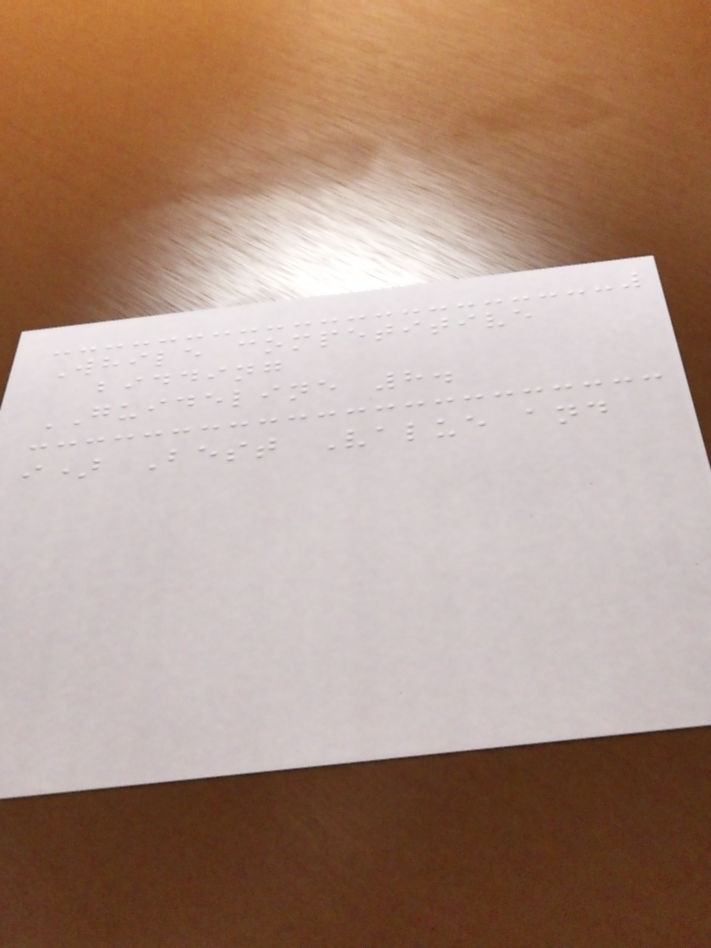While competitive
bidding
GUIDELINE 8.
i) Best Value and
